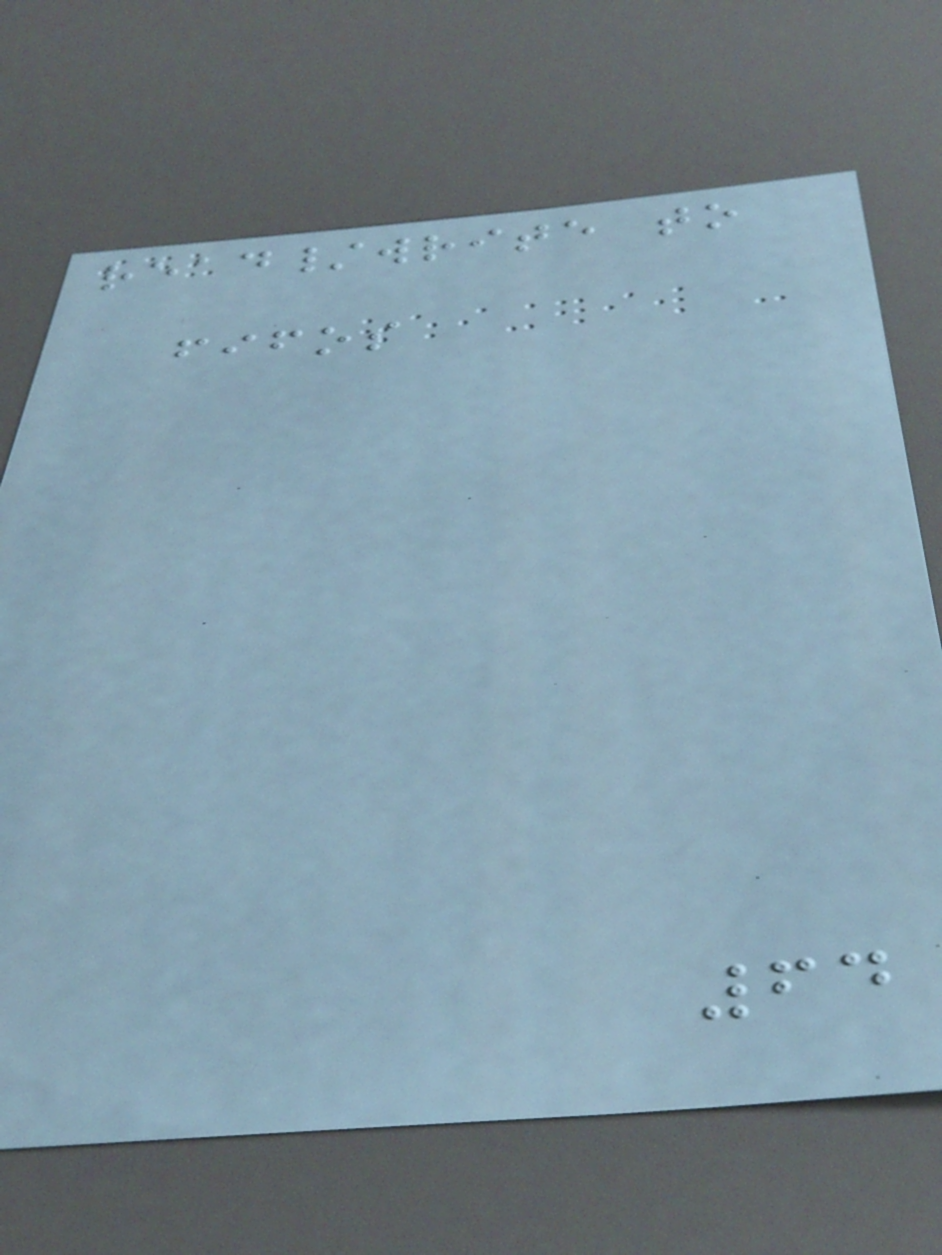read/write to
fifos
64
